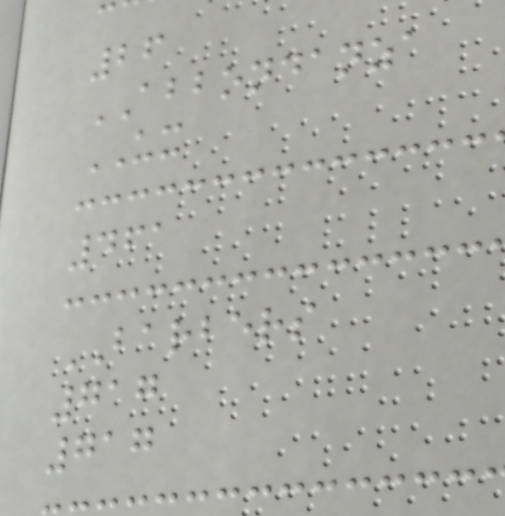26
ABBONDANZA
UX
461
BARBERS
717
717
